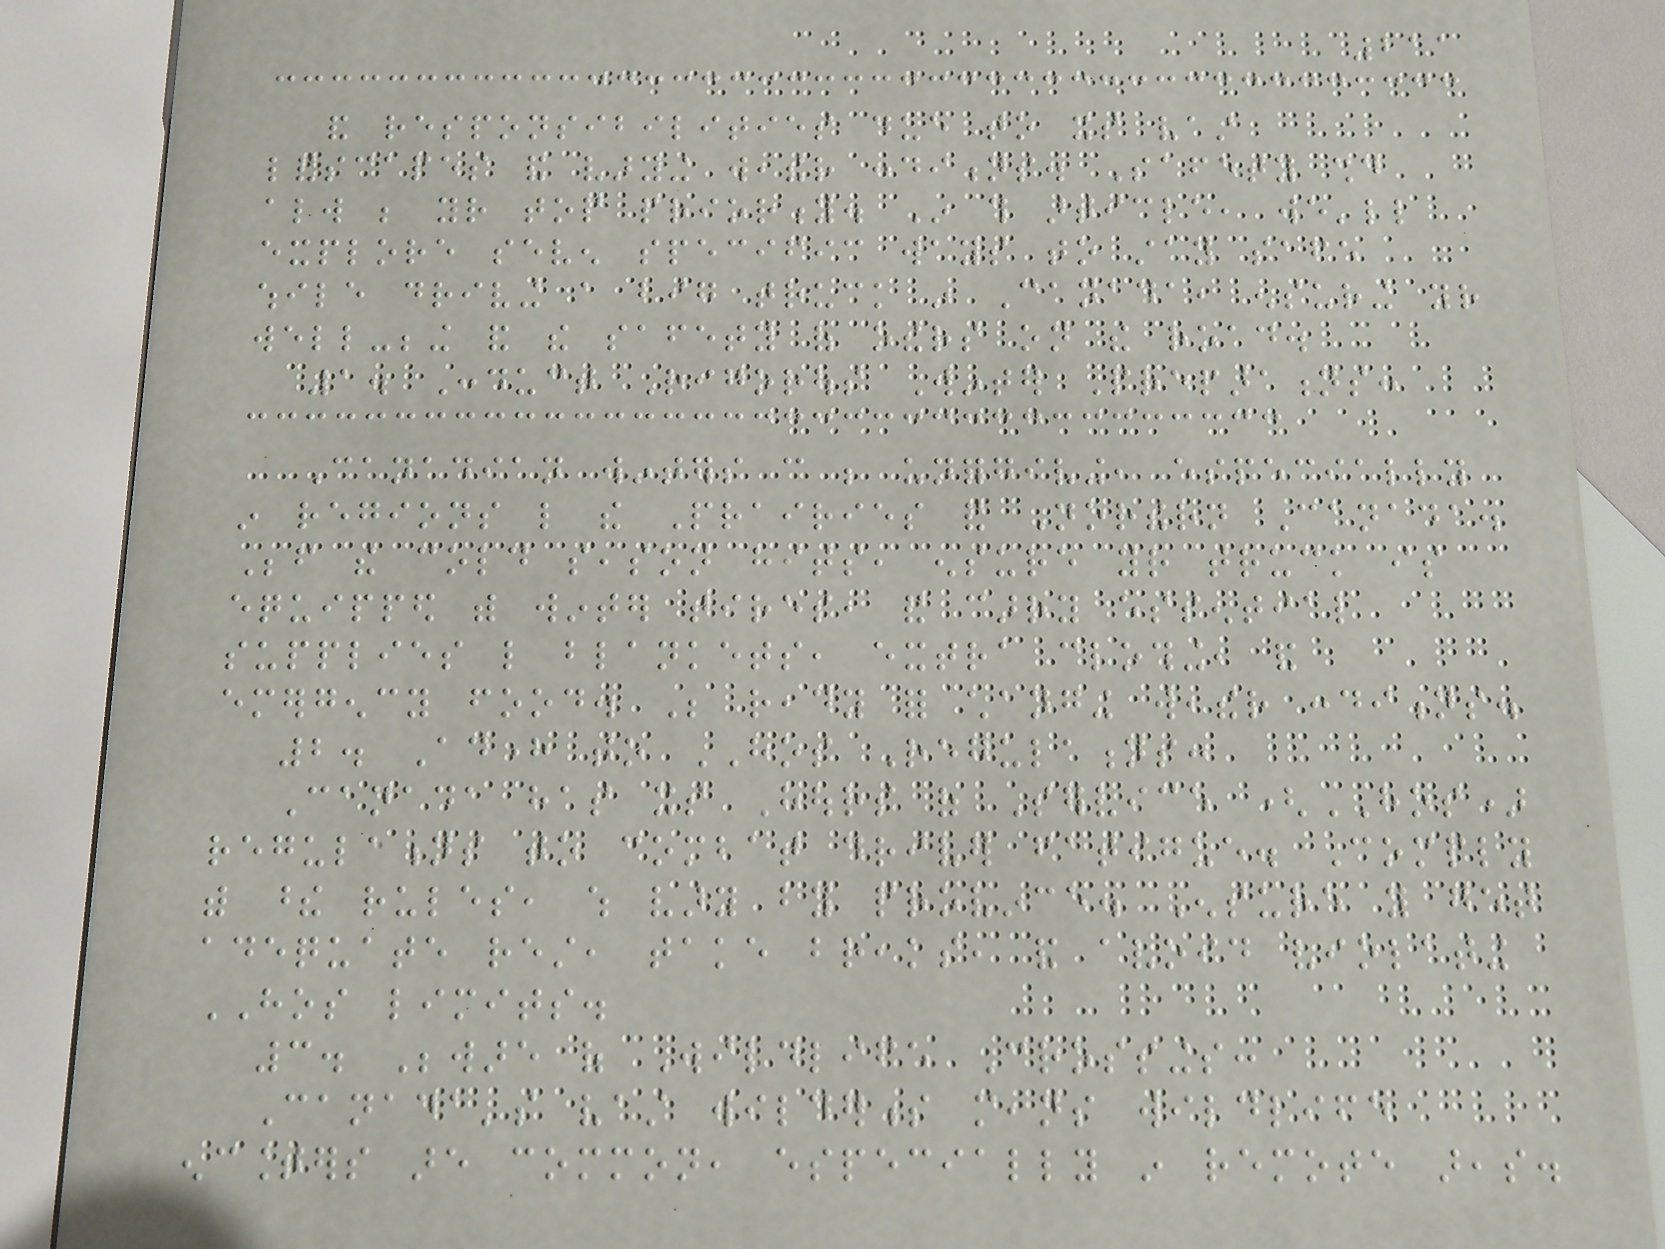211
and responsibilities due to its vast
landscapes and varying weather conditions. Safety should
always be your top priority. In this article, we'll
explore seven specific ways to stay safe
while driving a big truck in Canada, ensuring your
well-being and the safety of others on the road.
1. Conduct Rigorous Winter Preparations:
Canadian winters can be unforgiving, especially
in regions like the Prairies and Northern Canada.
Before the cold season hits, ensure your truck is
equipped with winter tires, and carry essential
supplies like blankets, extra clothing, and
emergency food. Be ready for changing weather conditions.
2. Adhere to HOS Regulations:
Canada has its Hours of Service (HOS)
regulations to combat driver fatigue. Comply
with these rules, which vary by province. Ensure you get
adequate rest, take breaks, and avoid violating
HOS limits.
3. Beware of Wildlife Crossings:
Canada's vast wilderness means wildlife
encounters are common, especially in remote areas.
